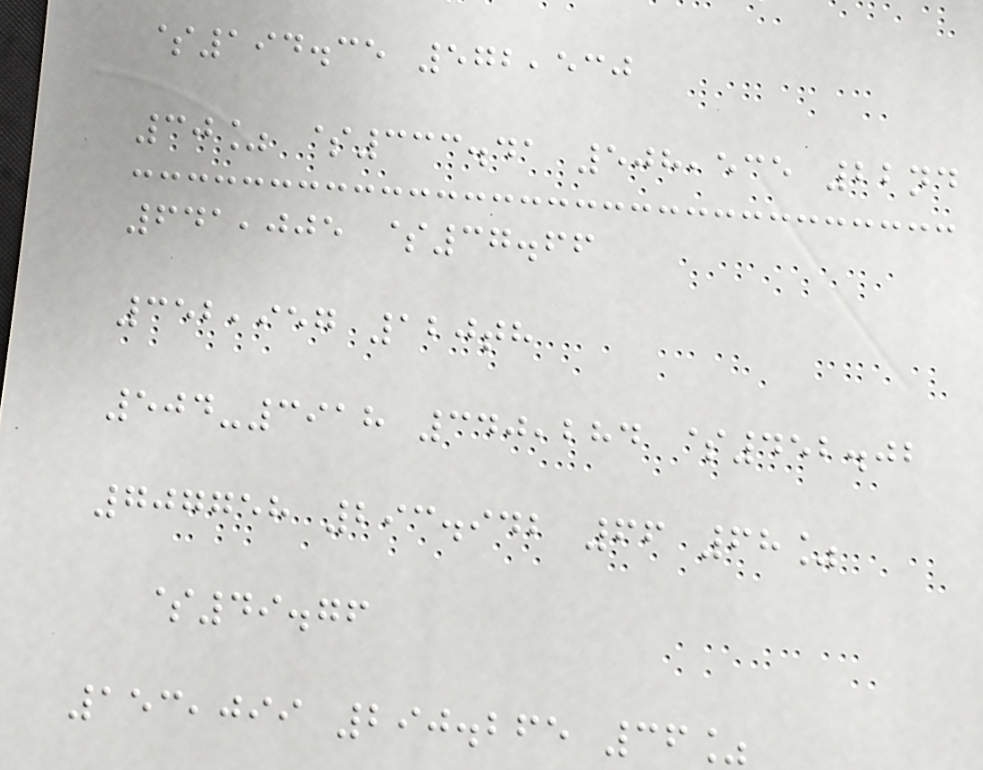$194.35 572,530
30% $333.41 508,535 22nd
641,005 $37.66
352,957 120th
504-3918 340,284 $452.02
707758 293.942 66 68%
$49.76
153,099 290.265 36%
